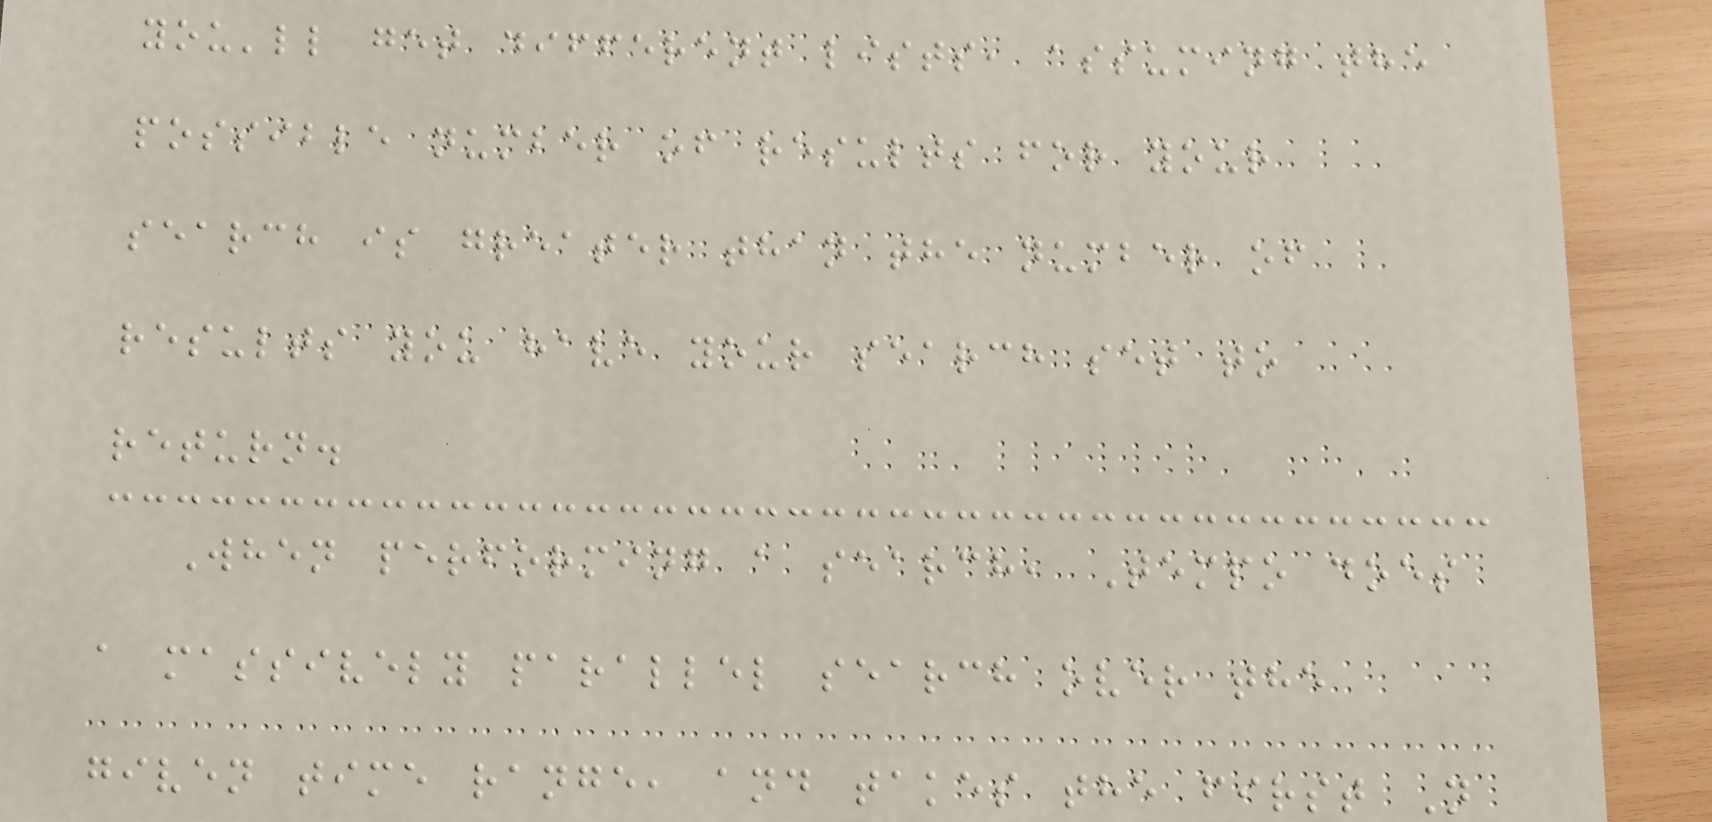you'll get different lists, assuming the
possible number of results for your
search is greater than the number of
results you have your search set to
return.
When performing a search, Tempo does
a massively parallel search over the
given time range, and takes the first N
